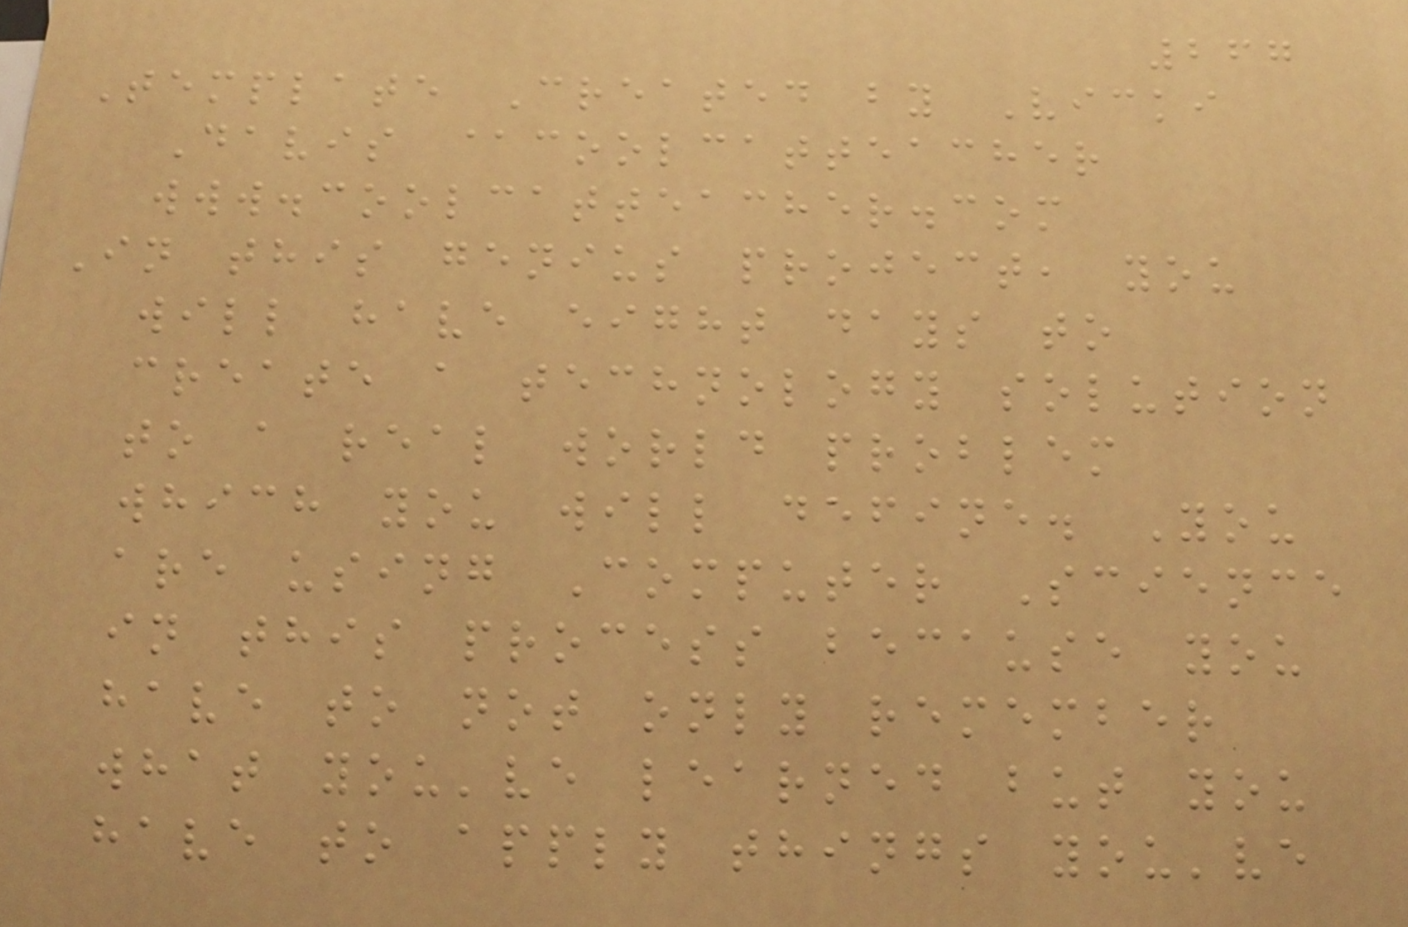267
Template Created by Vicki
Davis @coolcatteacher
www.coolcatteacher.com
In this genius project, you
will have eight days to
create a technology solution
to a real world problem
which you will define. You
are using Computer Science
in this process because you
have to not only remember
what you've learned but you
have to apply things you've
